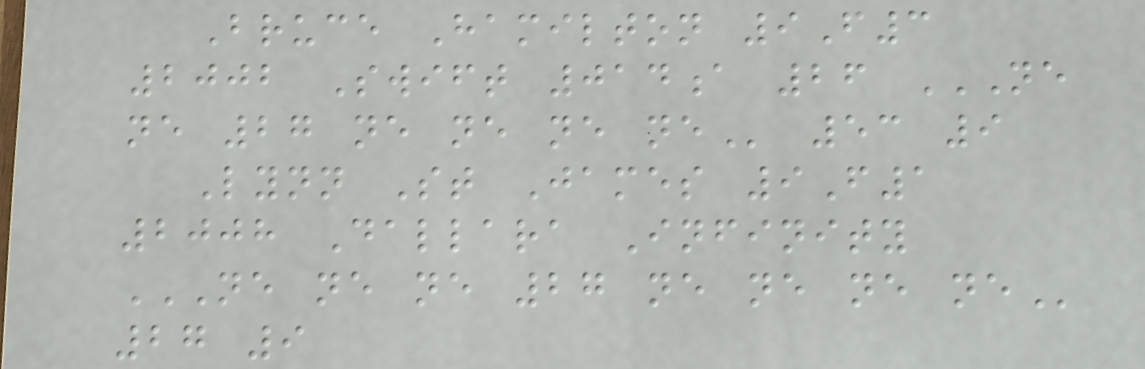Bruce Hamilton 9F3
2002 Swift 014a 26 NE
NE 27 NE NE NE NE 53 9
Lynn St James 9F1
2008 Dallara Infinity
NE NE NE 27 NE NE NE NE
27 9
